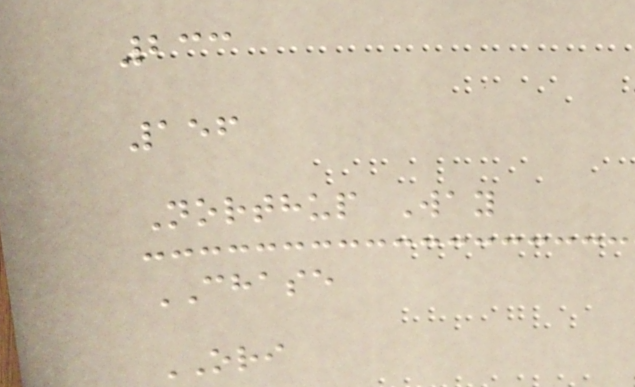233
156
Northup Way
CHASE
ORI
